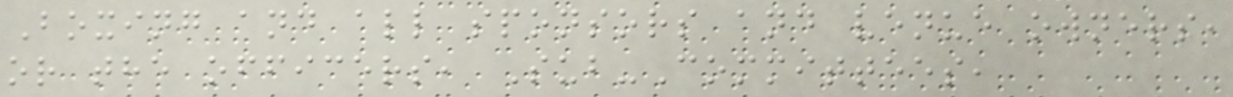Boxing and all sponsors and venue owners,
or the officers, Sub-Committees,
